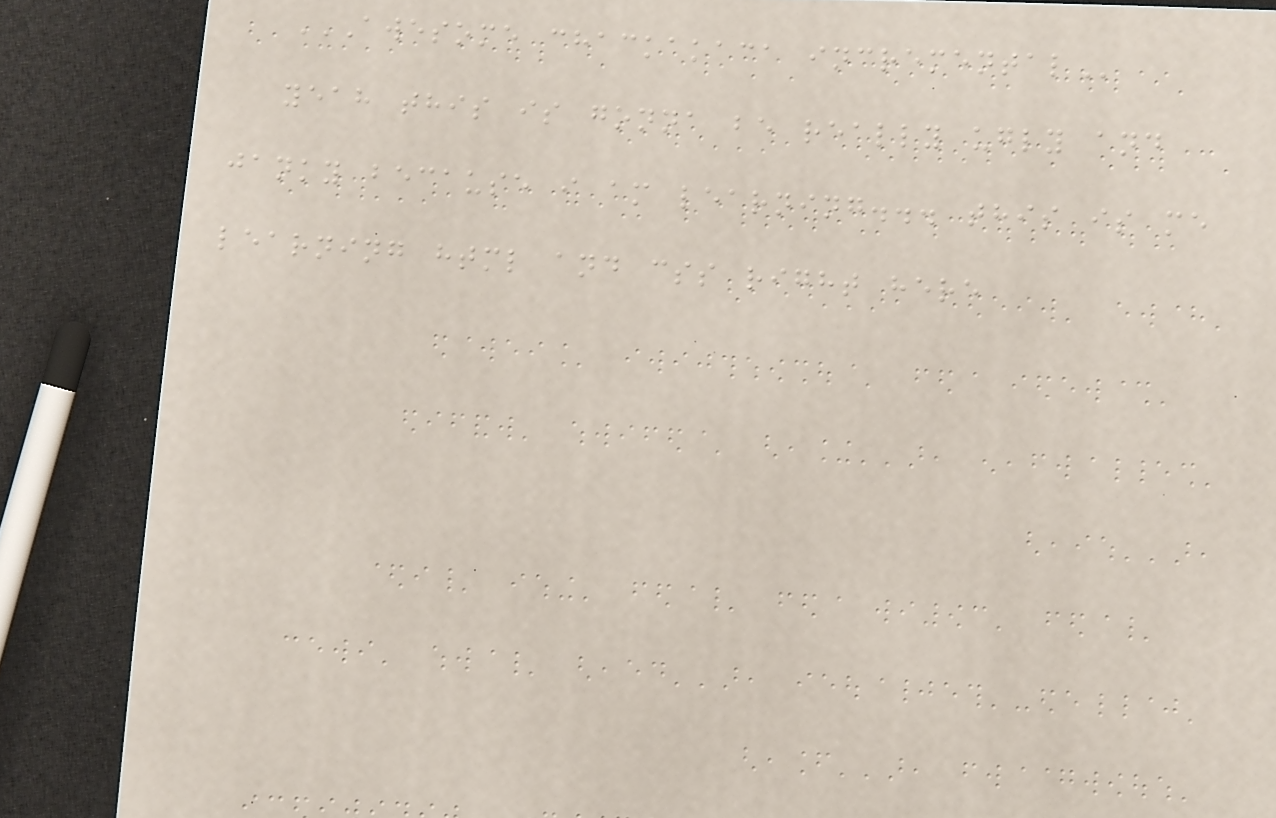AWESOME CHACKAKACA INCREMENTAL
yeah this is gonna be really ugly and
janky because i am learning... this is me
learning html and css right here
